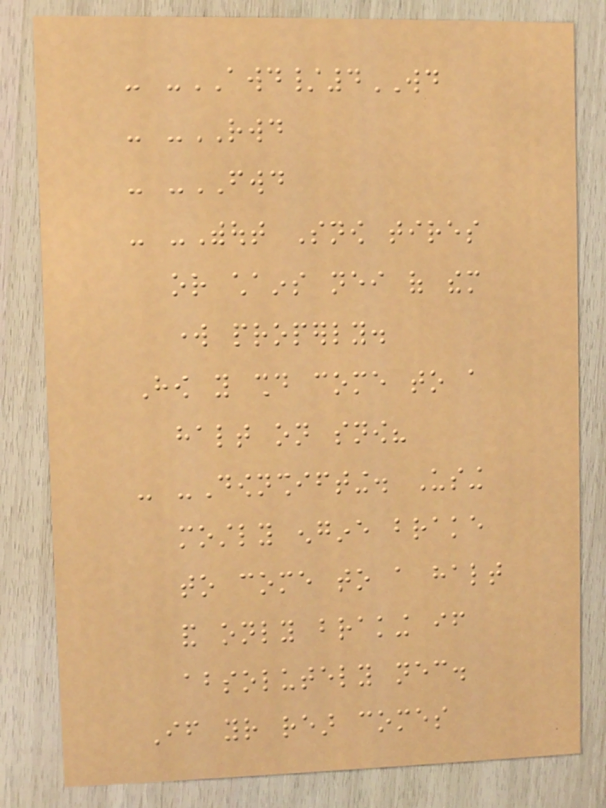- -AWD/4WD
- -RWD
- -FWD
- -Without Snow tires
or chains neither of them
work properly.
How you should come to a
halt on snow?
- -Downshifting. Using
mostly engine brake
to come to a halt
and only braking if
absolutely necessary.
If your rear comes
